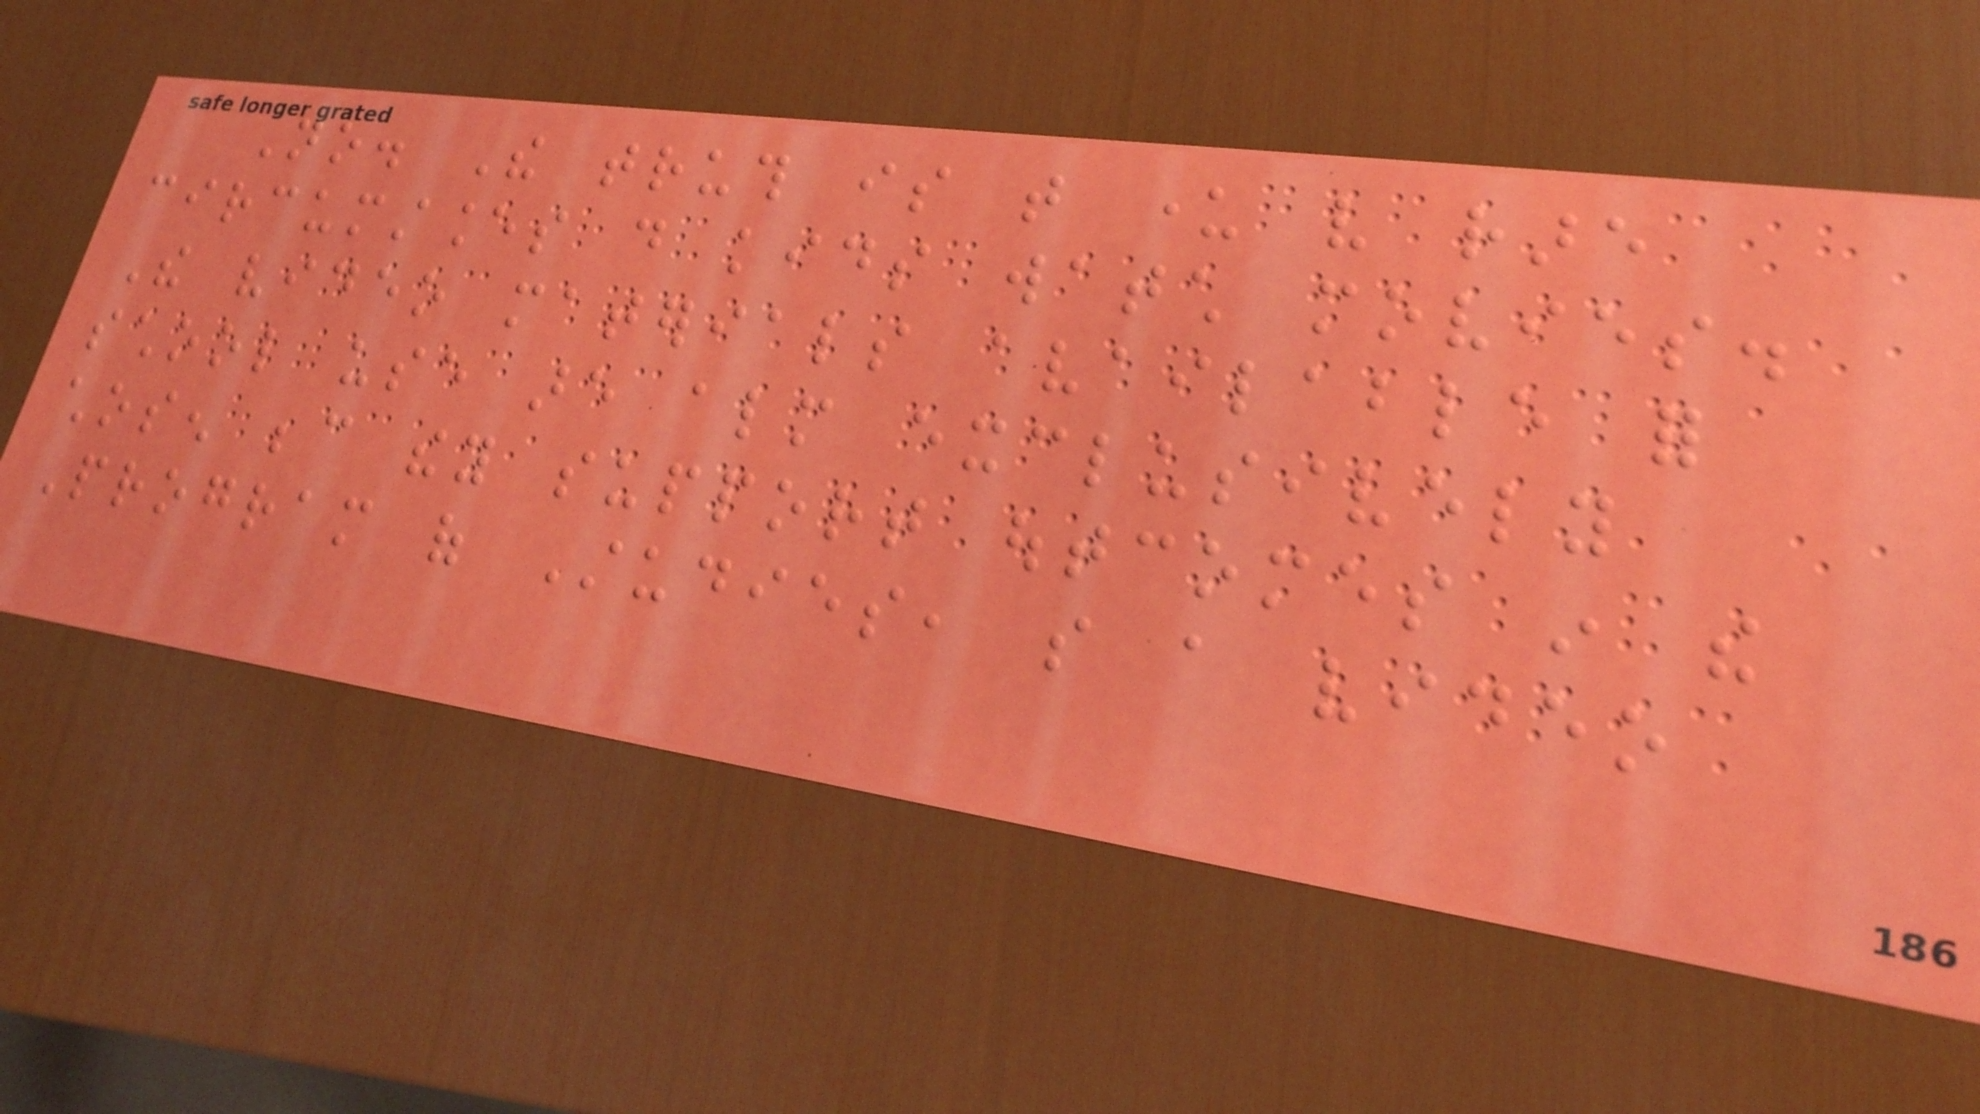No. The truth is that under very rare
circumstances do kids watch movies.
The video materials available for
school use are almost exclusively
chosen because they support outcomes in the
Program of Studies, so a video
